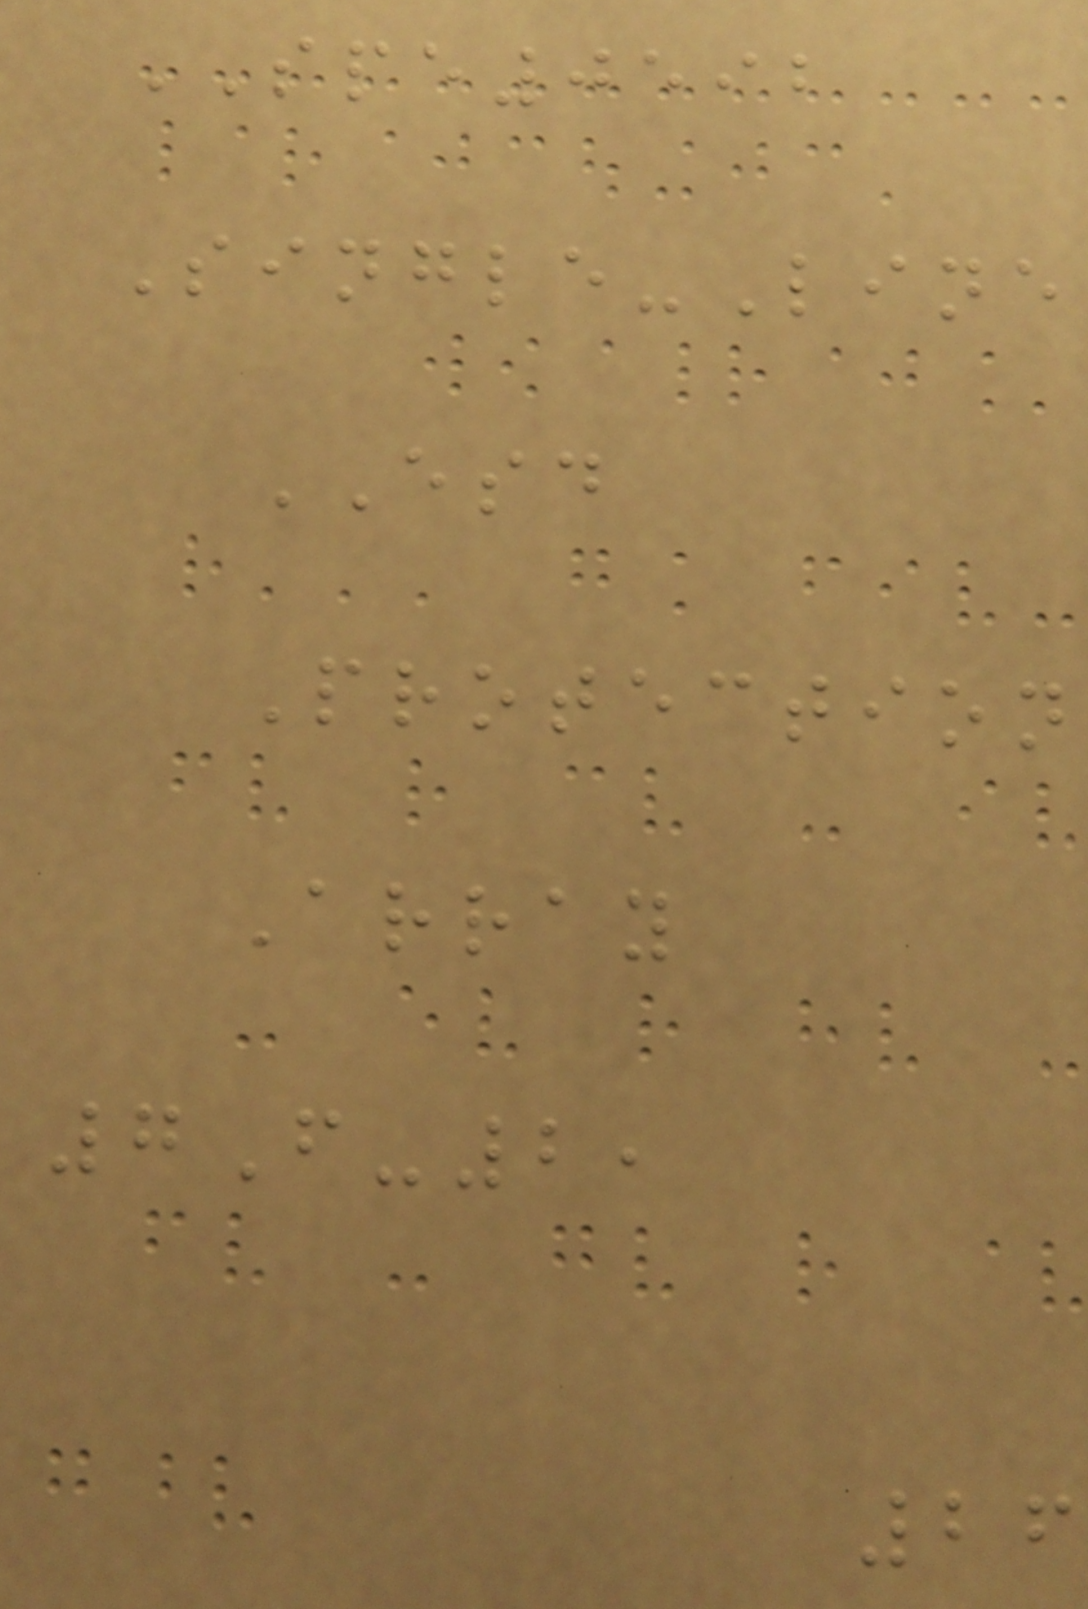SPE0592
Single-Line
ESD
Protection
Array
7F-2,
26
